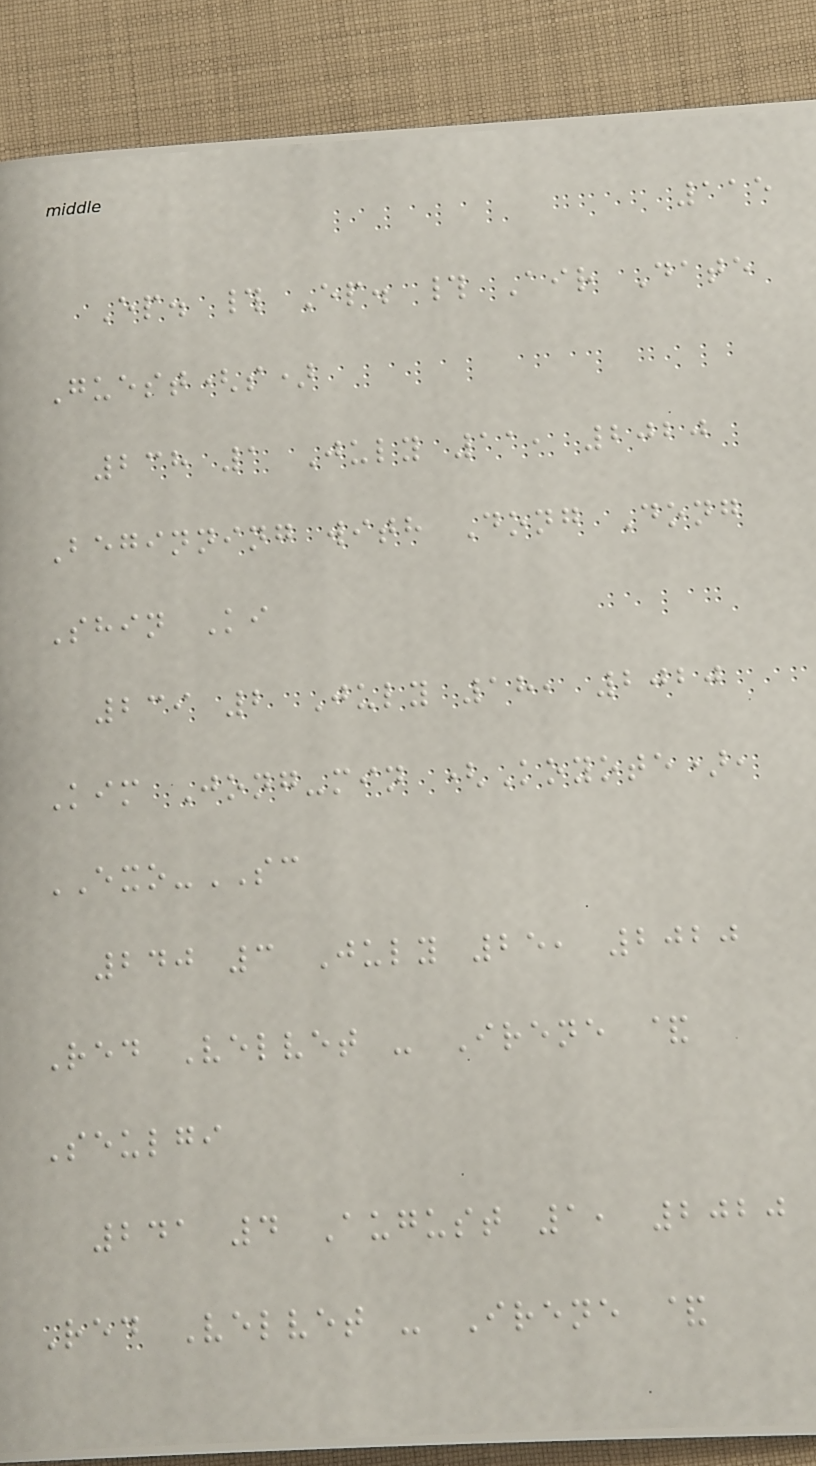115
Ep. # Ep. # Air Date
Guest(s)
238 1 July 11, 2020
Beginning with Dong Dong
Shin Ki
239 2 July 18, 2020
Kim Jong-min (Koyote),
EXO-SC
240 3 July 25, 2020
Red Velvet - Irene &
Seulgi
241 4 August 1, 2020
Red Velvet - Irene &
